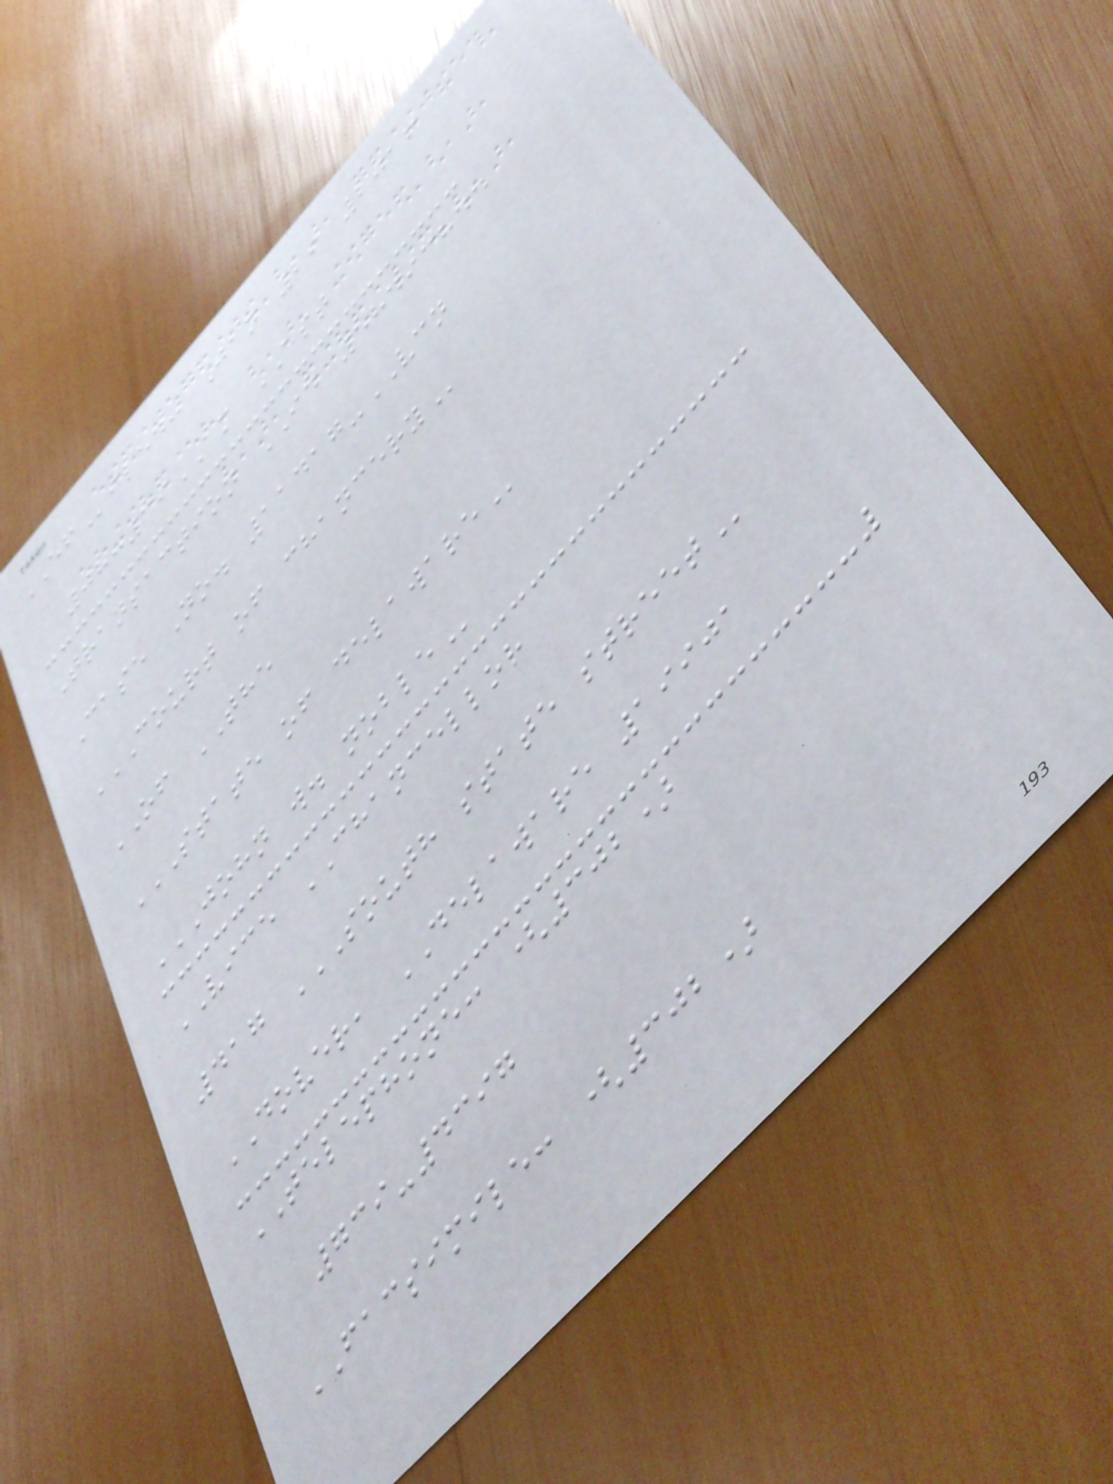EFiled: Jan 29 2016
08:39AM EST
Transaction ID 58493844
Case No. 11417-VCN
COURT OF CHANCERY
OF THE
STATE OF DELAWARE
JOHN W. NOBLE
VICE CHANCELLOR
417 SOUTH STATE STREET
DOVER, DELAWARE 19901
TELEPHONE: (302)
739-4397
FACSIMILE: (302)
